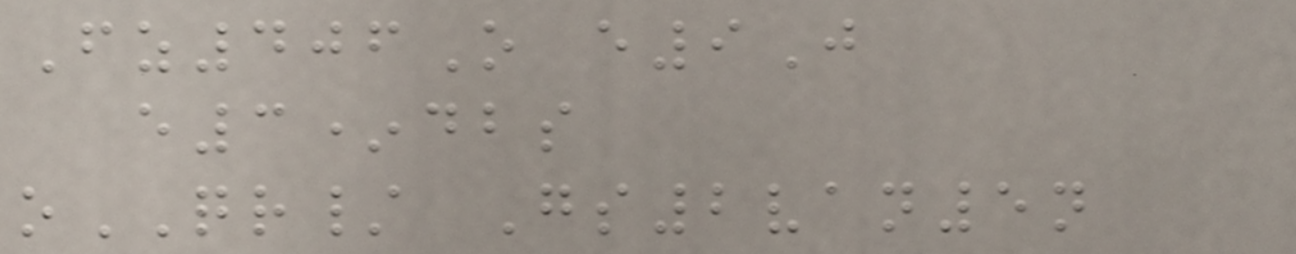Fz406O e9J
e3*dbs
oQR/ Gs2van5n
